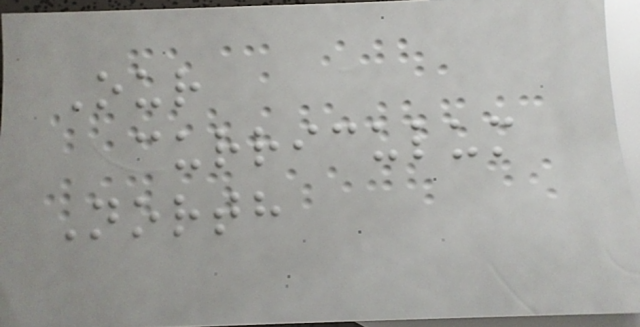Our
curriculum
North
